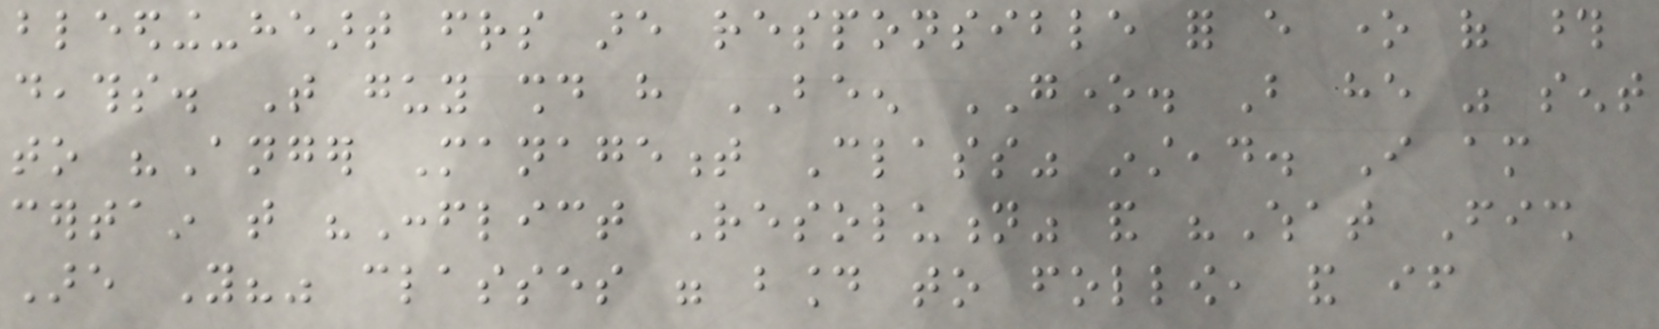bleeding-heart friends are responsible for every one of those
deaths. That guy should have BEEN GONE. But he was sent
to "Anger Management Class" instead. I am
certain that "Conflict Resolution" and "What Fish
Are You?" classes were bound to follow, and if
